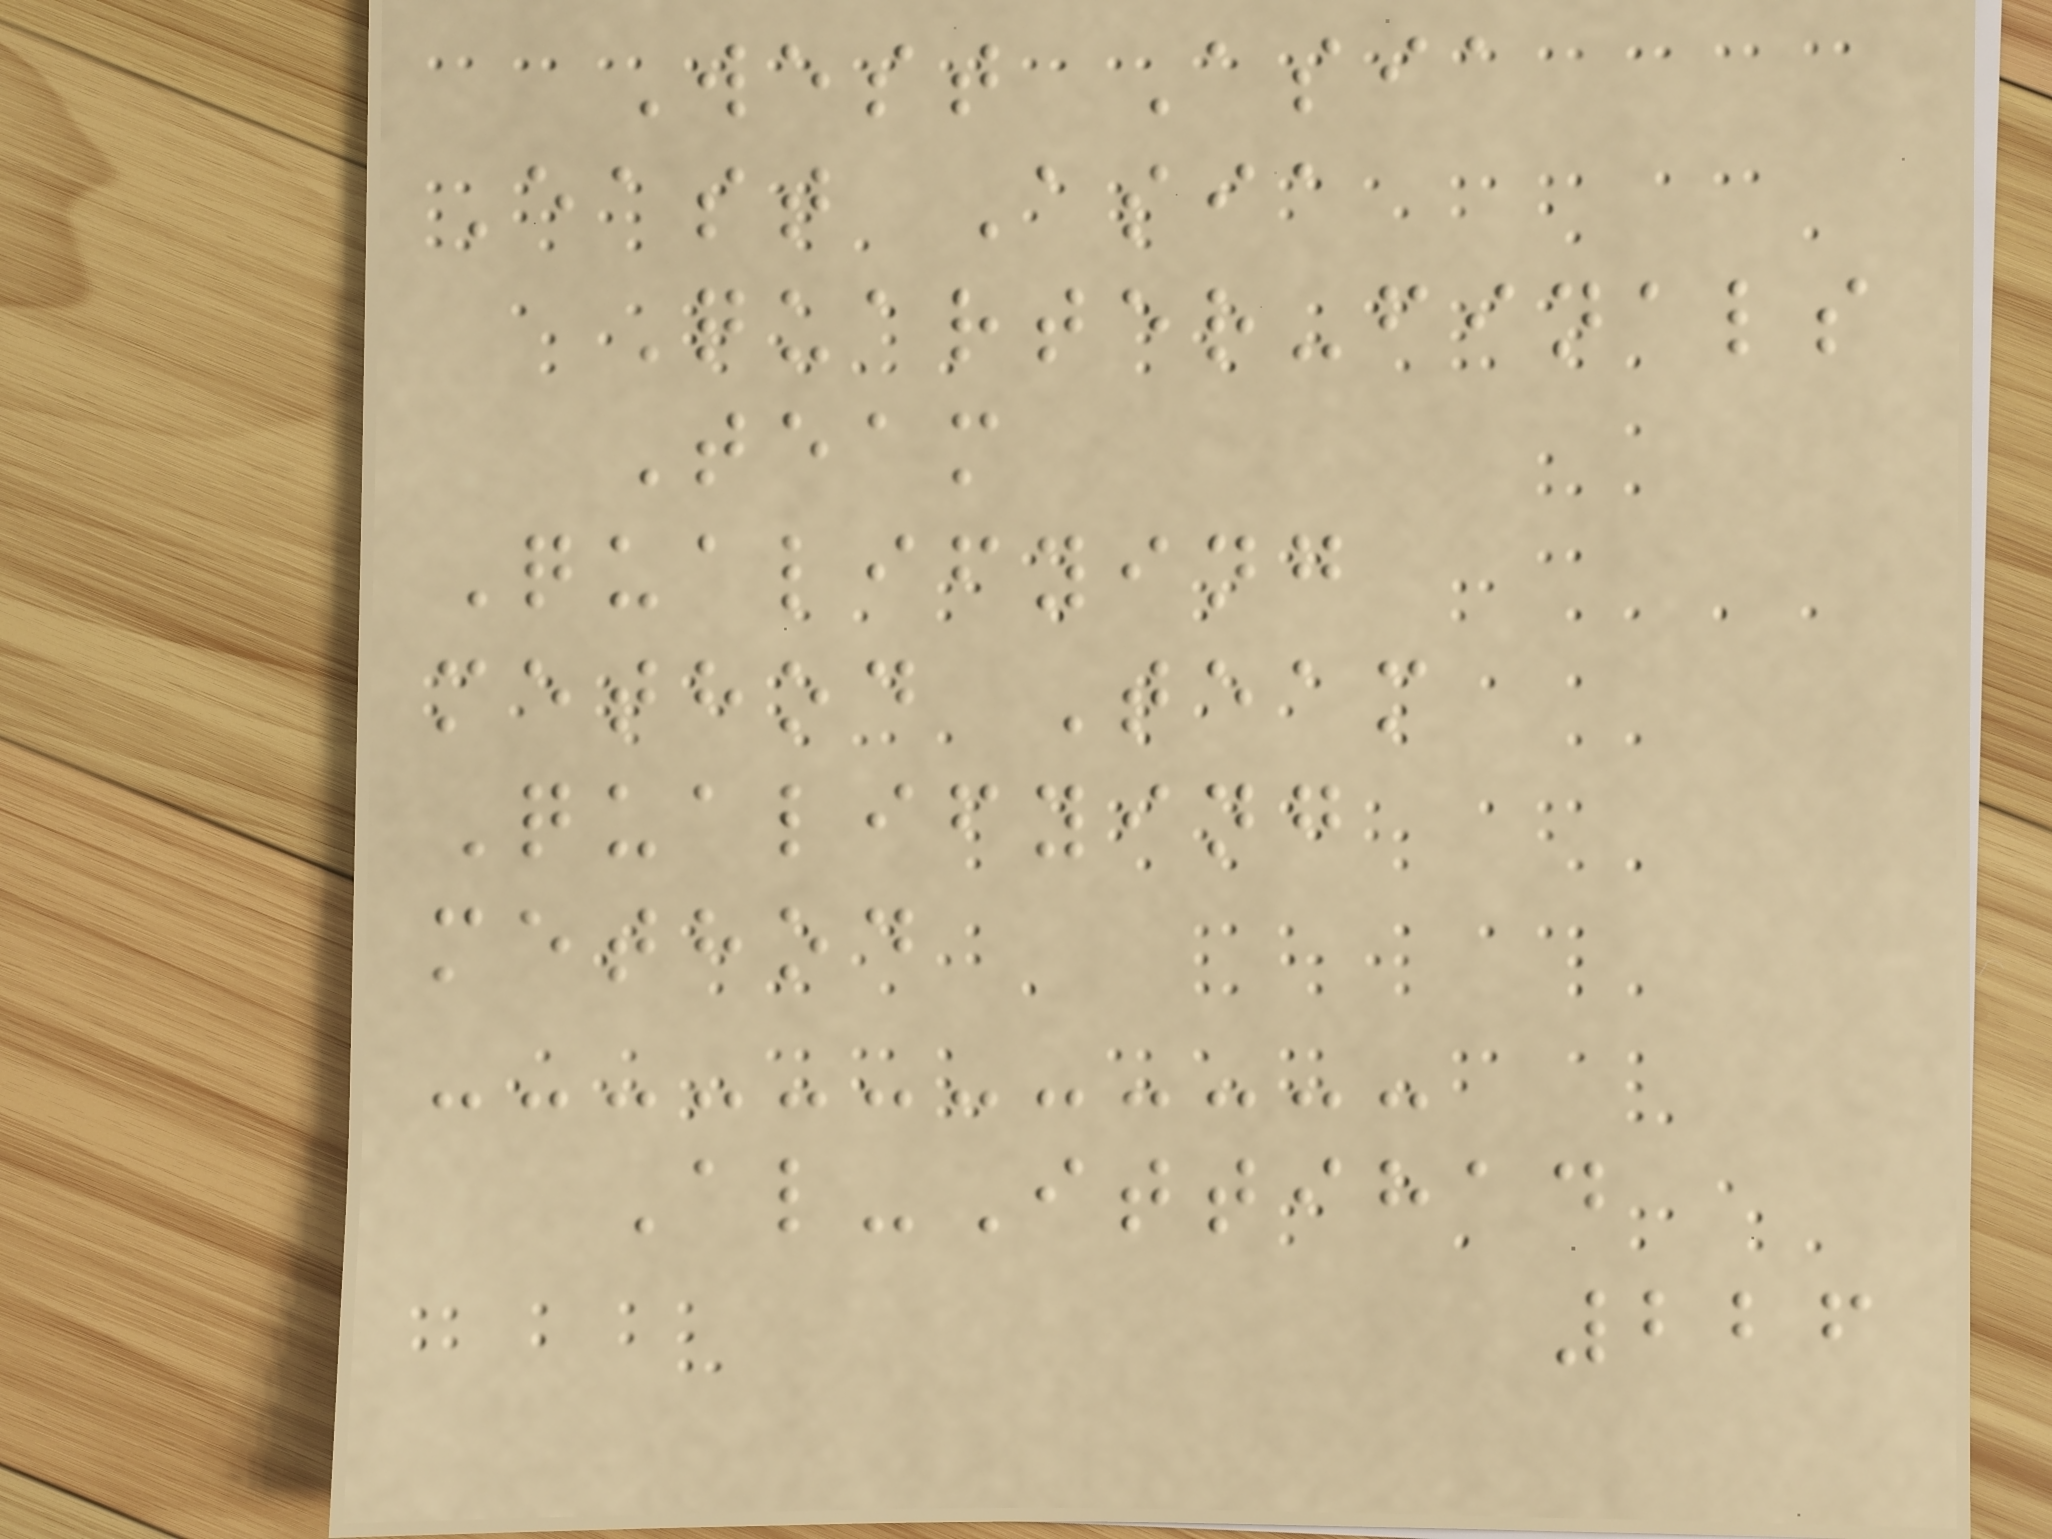West Asia
East Asia
Quarter-finals
Team
Qualifying
method Team
Qualifying
method
Al-Ittihad
226
